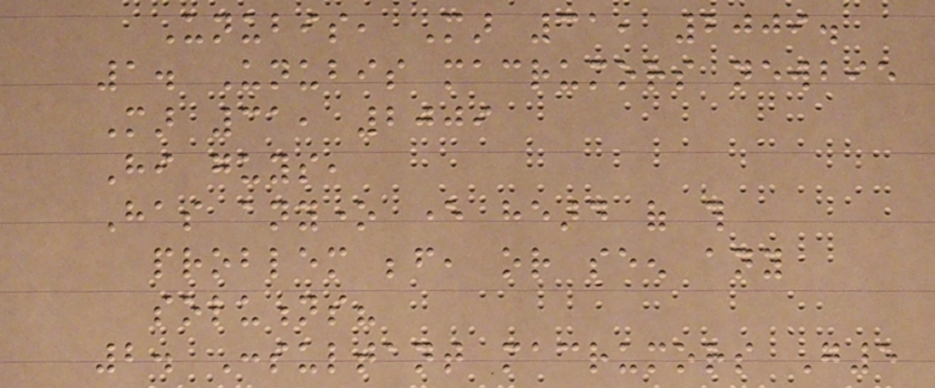Unubis, Mar 31, 2009.
1. Unubis macrumors newbie
Mar 31, 2009
Hi guys,
Has anyone ever heard of this
problem before, or seen any
solutions?
2. Consultant macrumors G5
